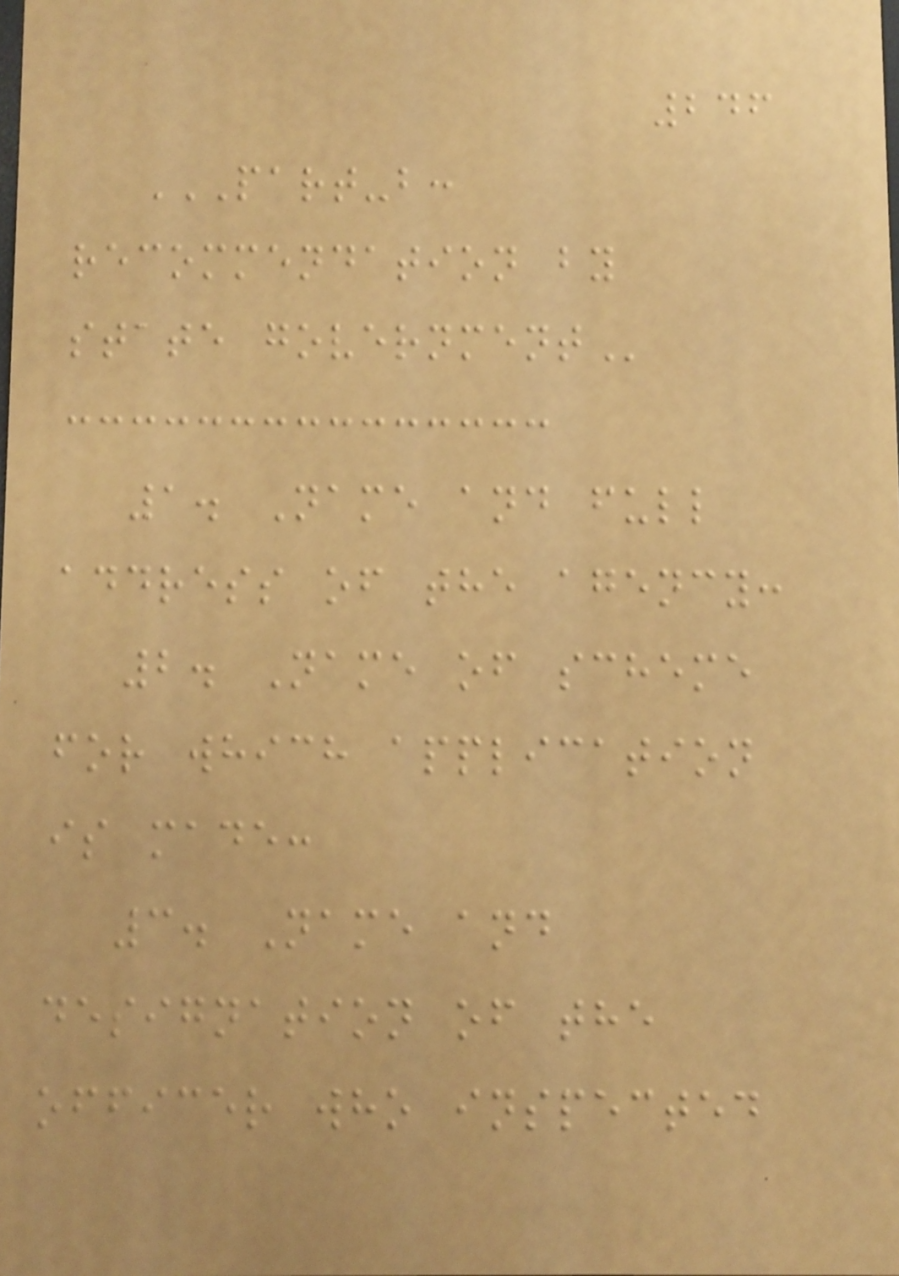246
PART-B:
RECOMMENDATION BY
STATE GOVERNMENT
1. Name and full
address of the agency:
2. Name of scheme
for which application
is made:
3. Name and
designation of the
officer who inspected
